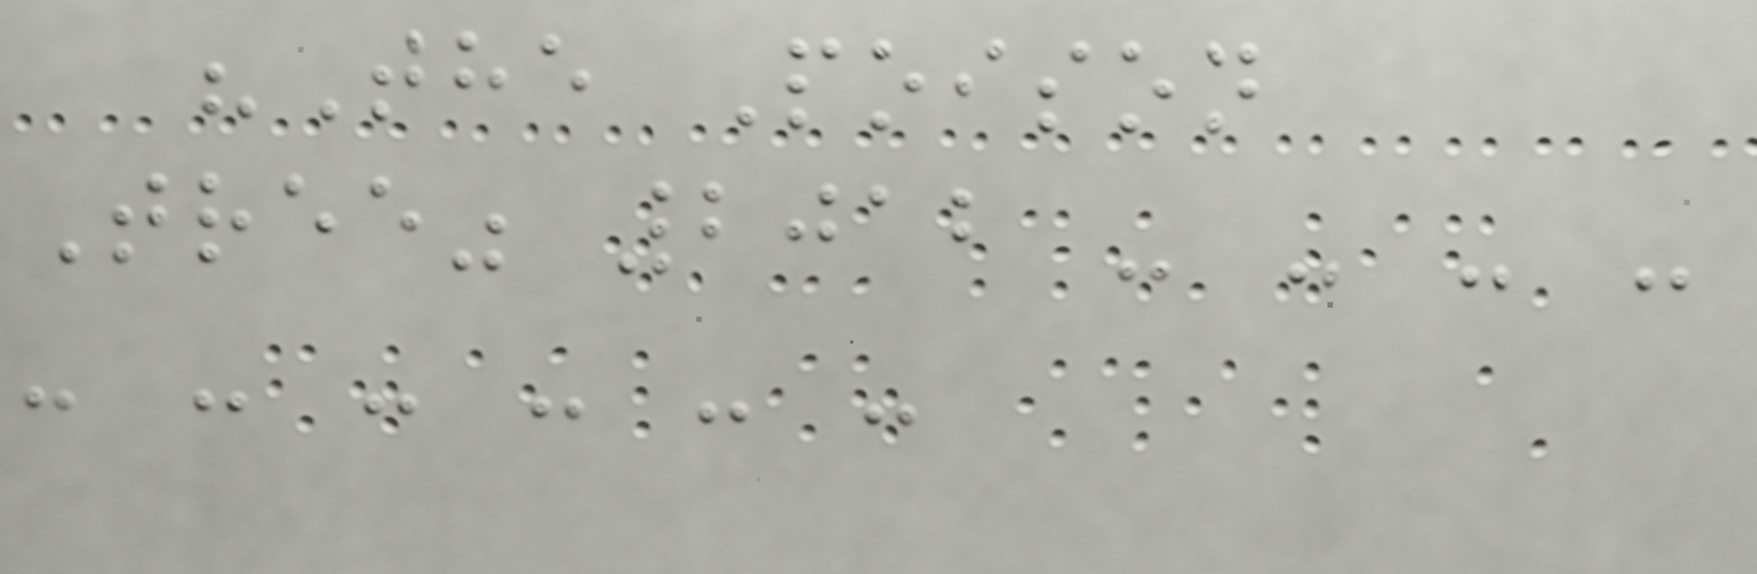"The Poison
Tree" 2012 - - - -
- - - - - -
